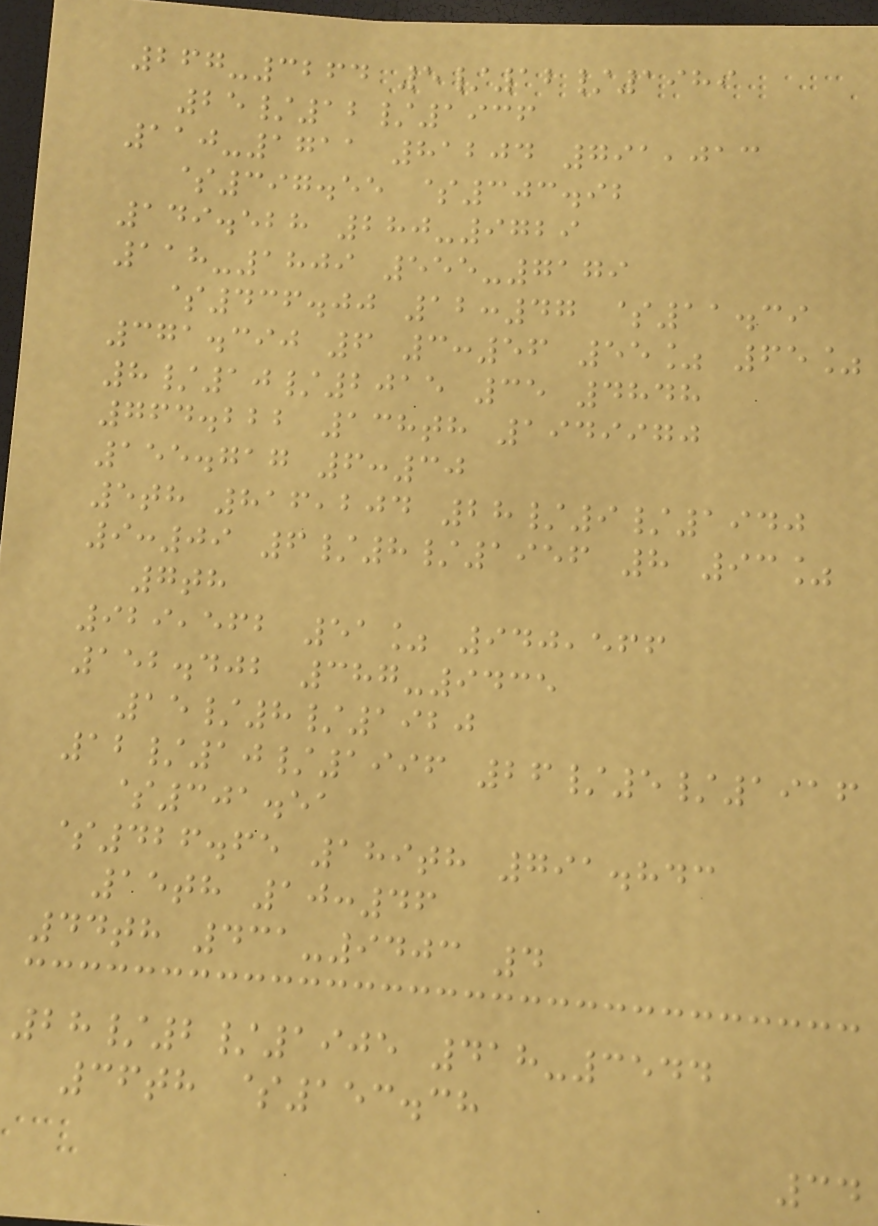267-3264 5/12/1989
25/12/1936
110-1711 81204 791,013
$397.55 $303.92
149.528 280-9729
118-1809 555-7179
$436.00 12:47 $11.39
371.390 6 3:56 55% 65%
8/10/2015 35 4848
764.222 138th 1949970
155.717 6:30
5th 816,204 28/9/1940
9:09 6/8/1956 8 93%
7th
929,562 51% 940,566
152.402 387-9435
15/8/1920
12/10/1996 26/5/1916
$301.51
$426.65 189th 791.843
15th 10:46
44th 431-9403 4
28/2/1905 418-3544
36th $153.38
34
